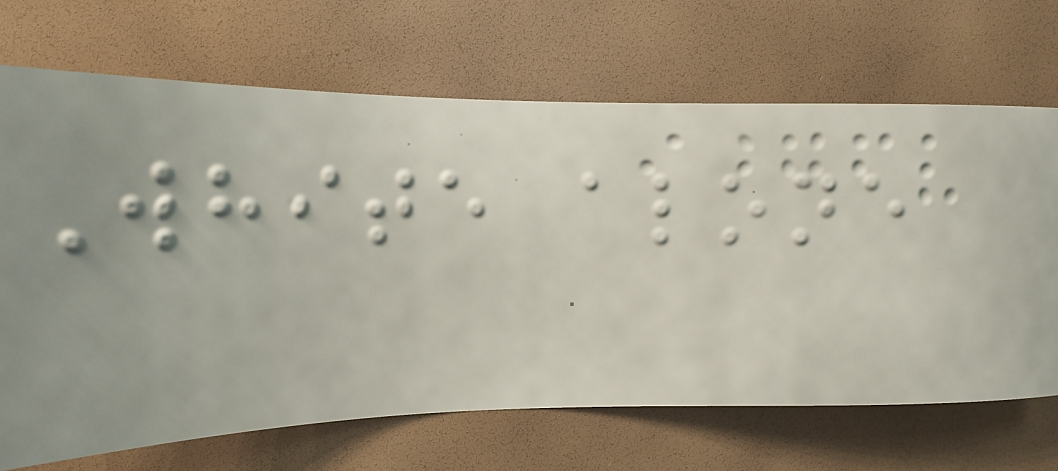White alone
